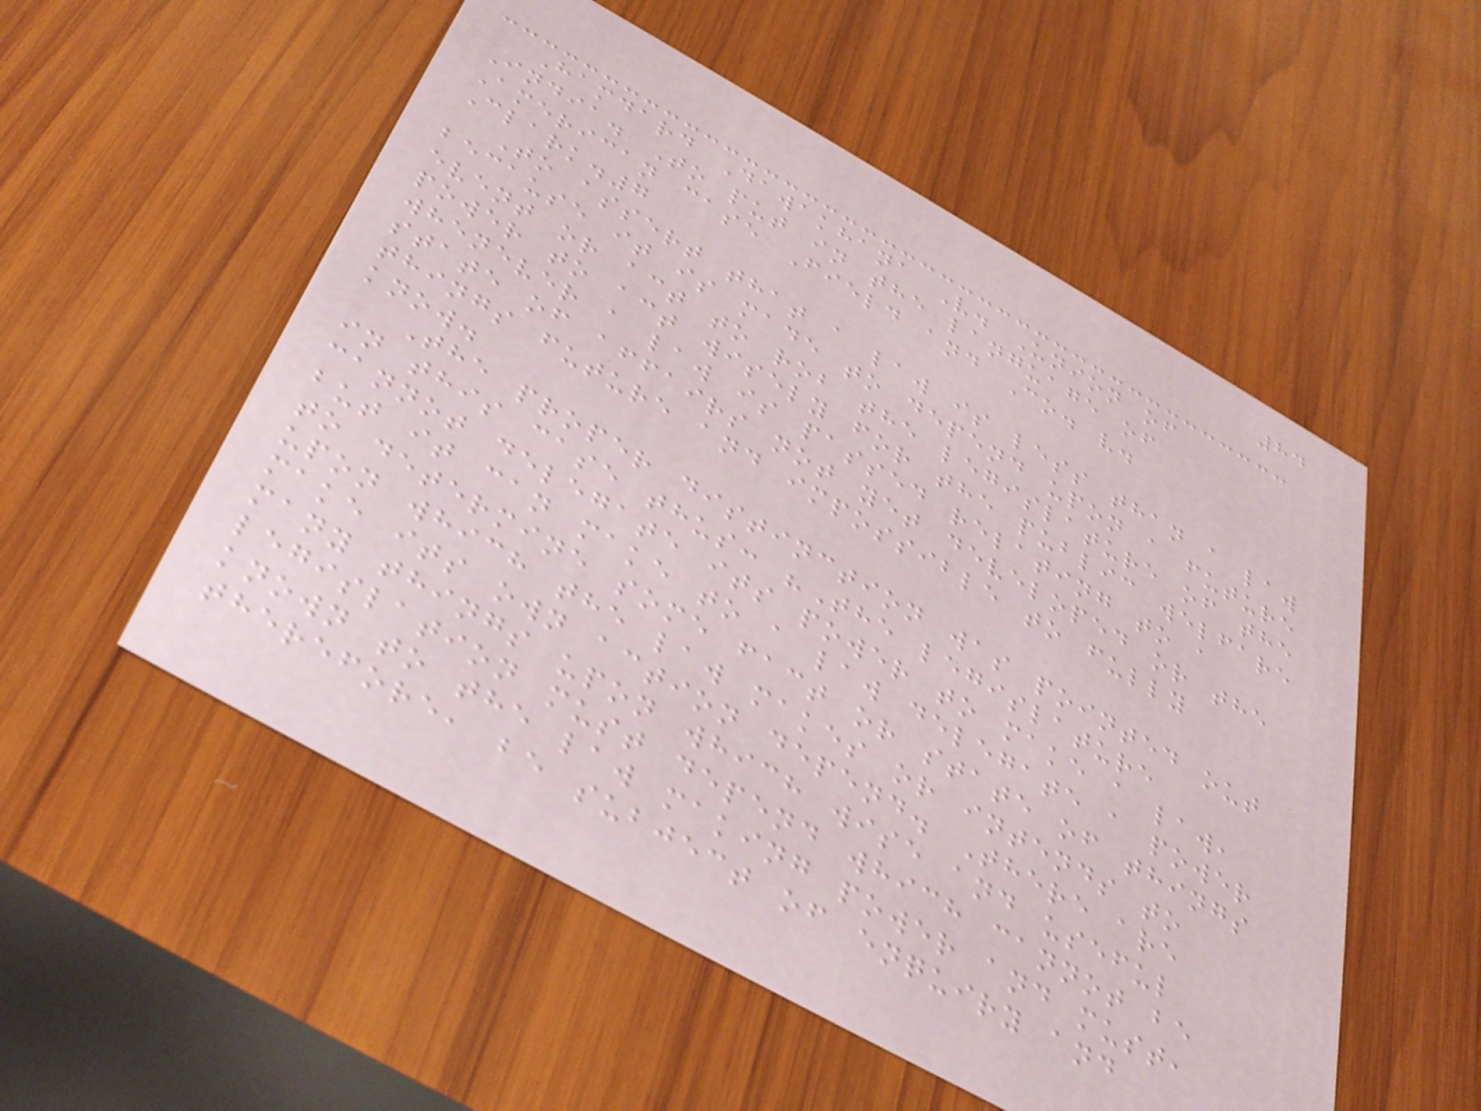84
Hamdard Dawakhana V. Union of
India. To put in the language of
American case Field and Co. v.
Clark.7
To assert that a law is less than a law
because it is made to depend upon a future
event or act to rob the legislature of the
power to act wisely for the public welfare
whenever a law is passed relating to a
state of affairs not yet developed or the
things future and impossible to fully
know.
The proper distinction was pointed out
in this case thus: "The legislature
cannot delegate its power to make a law,
but it can make to a law delegate a power
to determine some fact or state of things
upon which the law makes or intends to
make its own action depend. There are
many things upon which wise and useful
legislation must depend which cannot be
known to the law making power and must,
therefore, be subject of enquiry and
